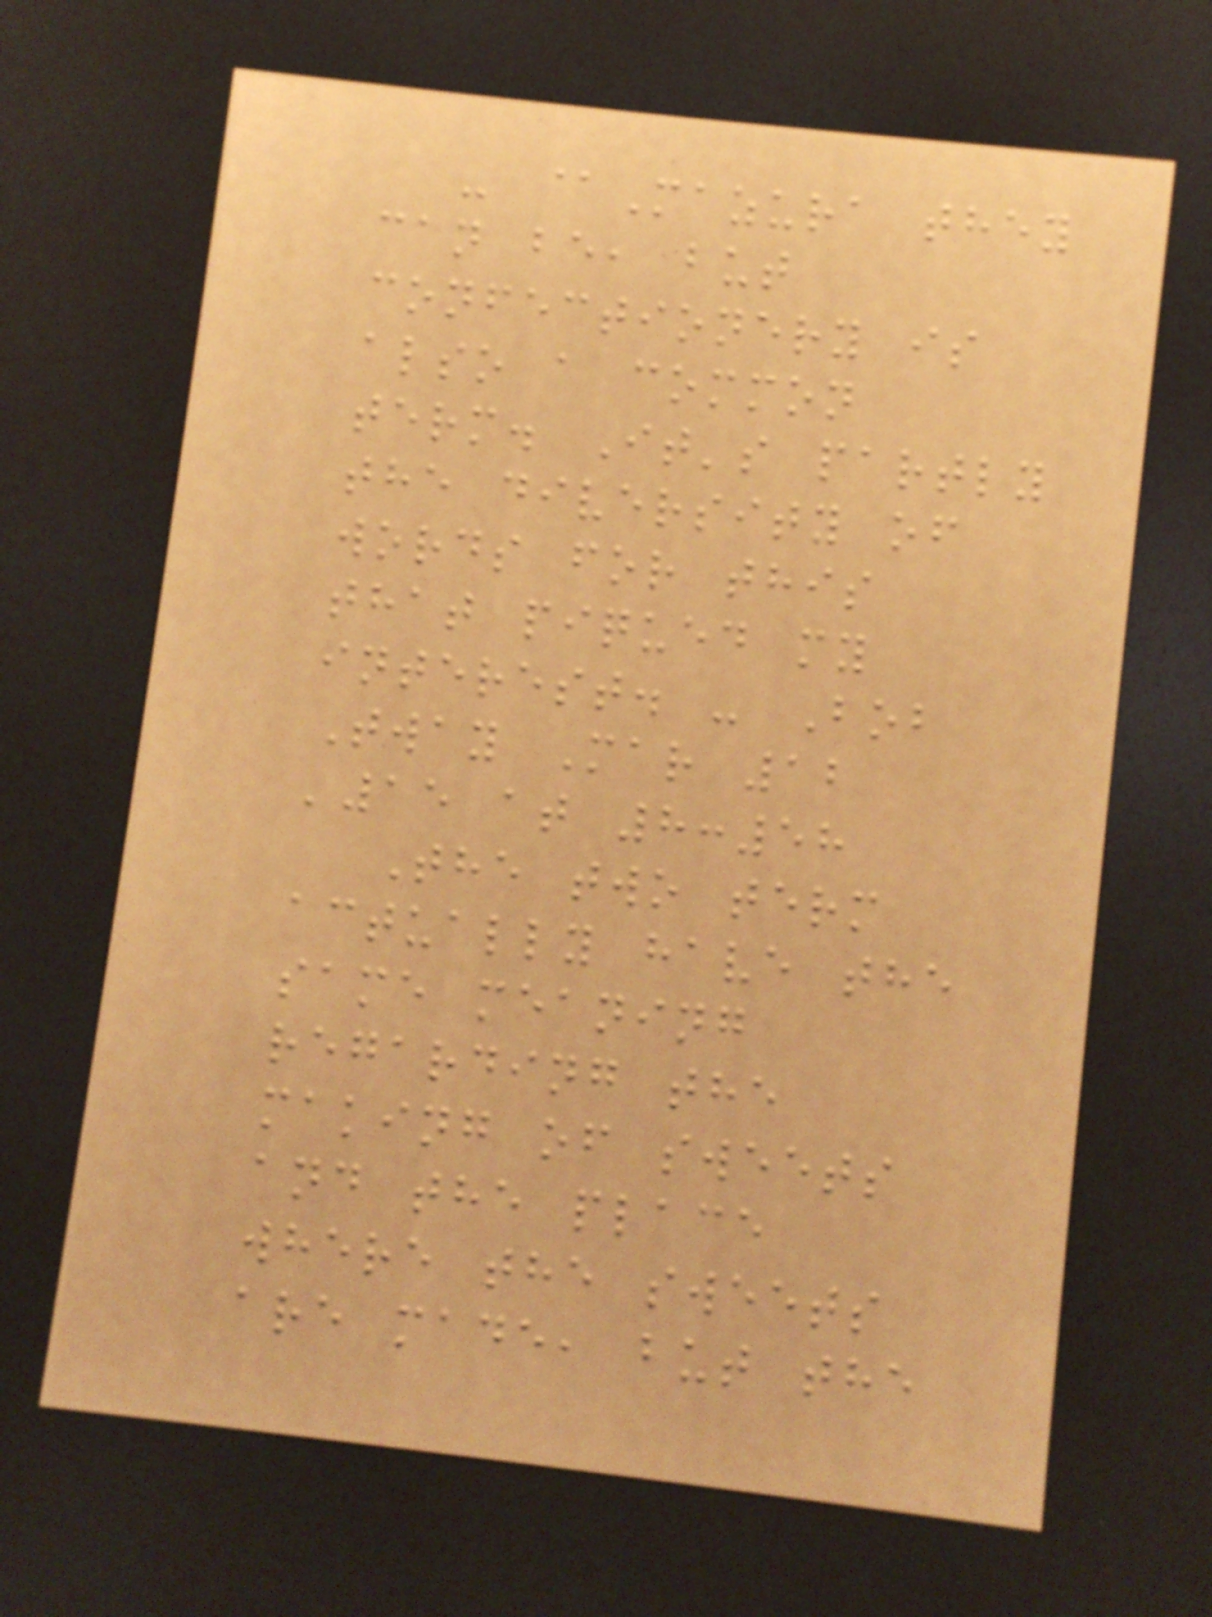- @Mazura they
can be, but
confectionery is
also a common
term. It's partly
the diversity of
words for this
that piqued my
interest. - Bob
Tway Mar 12
'15 at 8:58
The two term
actually have the
same meaning
regarding the
making of sweets
and the place
where the sweets
are made, but the
